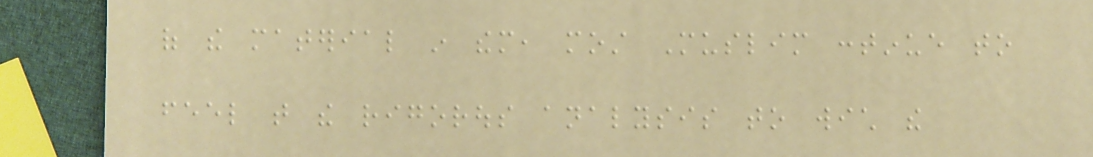of the material in them, most Muslim continue to
feel that the rigorous analysis to wich the
